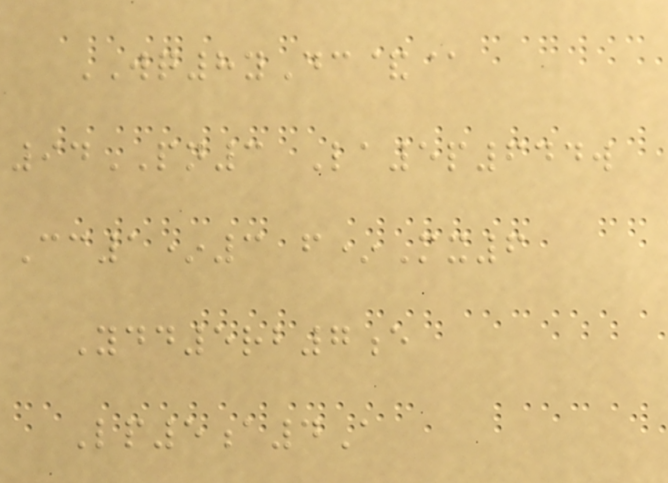WQ8yDc&@
94PN3 La5p644w
Cc1*3 f*Mx6
Ydd5rb7e
Lp5a4A
